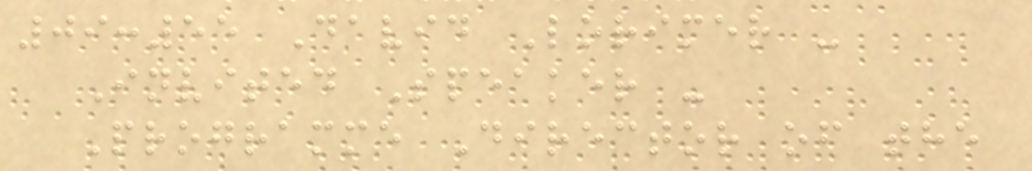09:55 David Lorimer -
Invited Speaker -
Programme Director of the
